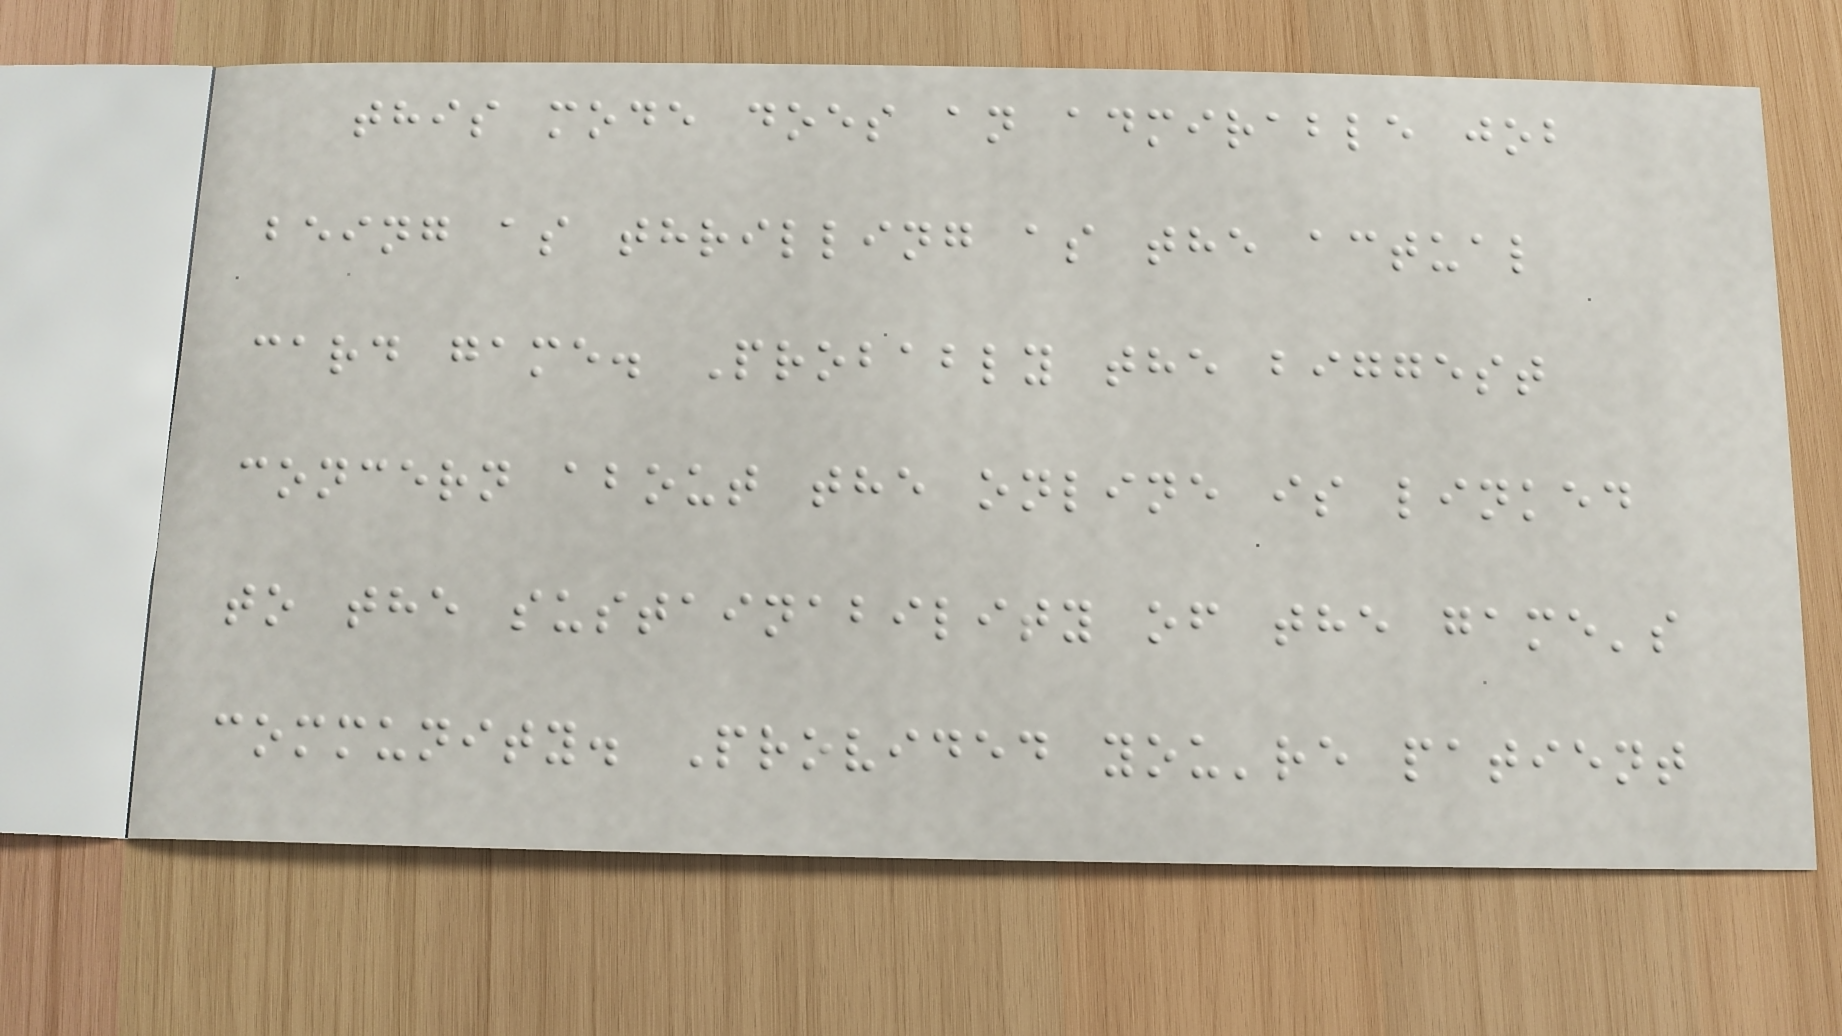this mode does an admirable job
being as thrilling as the actual
card game. Probably the biggest
concern about the online is linked
to the sustainability of the game's
community. Provided you're patient
